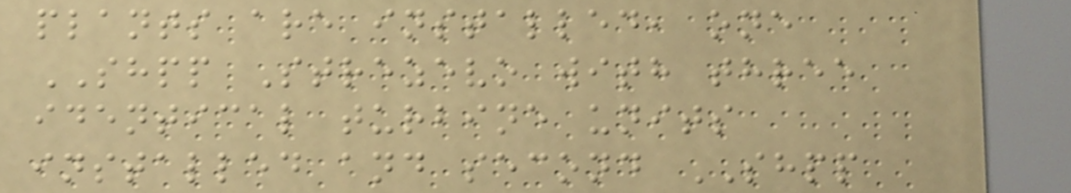plants are installed, one
SHPP Strezevo with three
identical turbine units
installed and second SHPP
